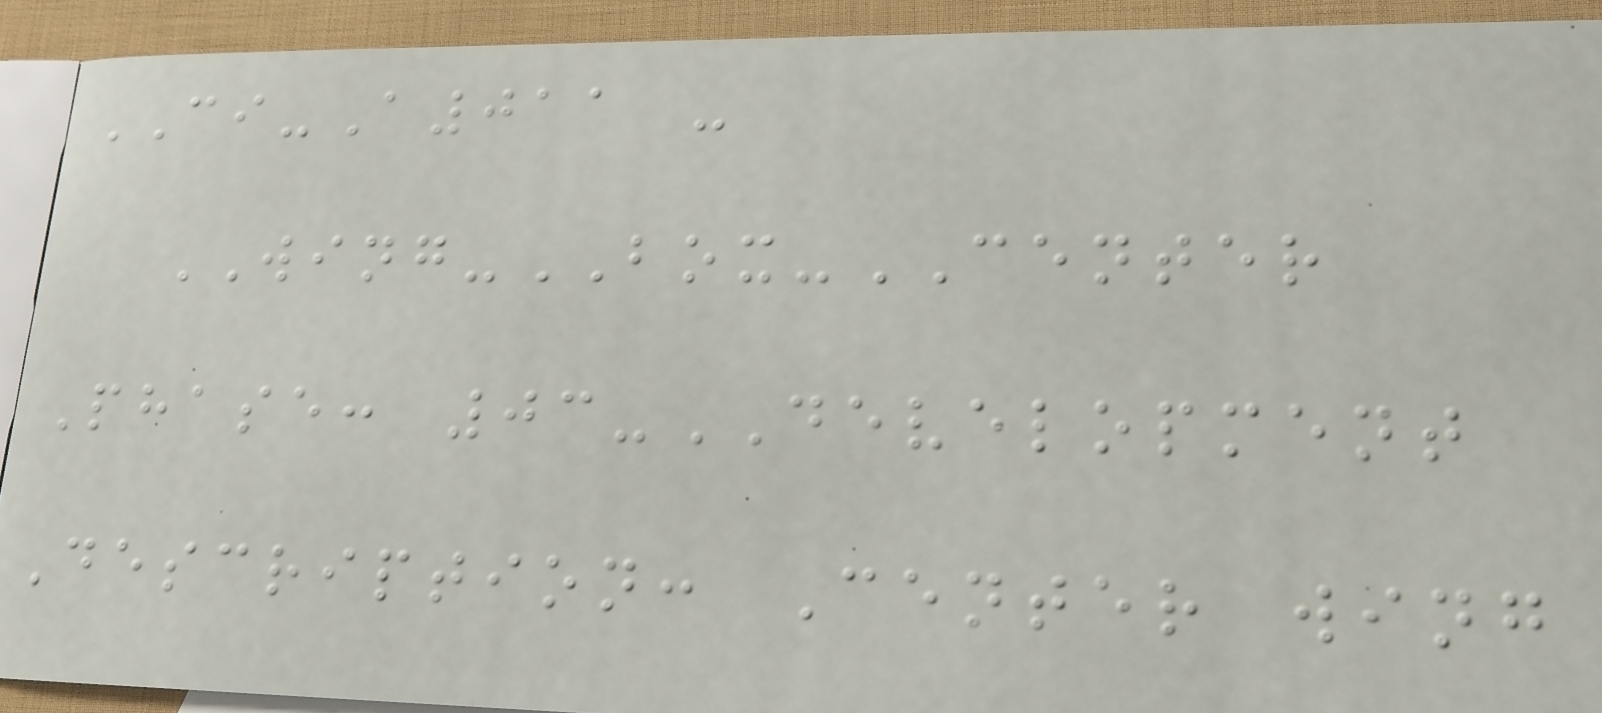CI-A011 -
WING-BOX-CENTER
Phase: 03-DEVELOPMENT
Description: Center wing
